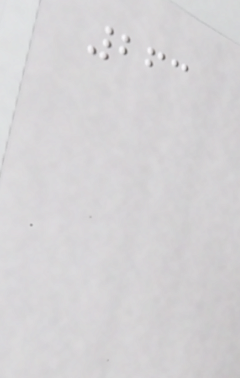263
